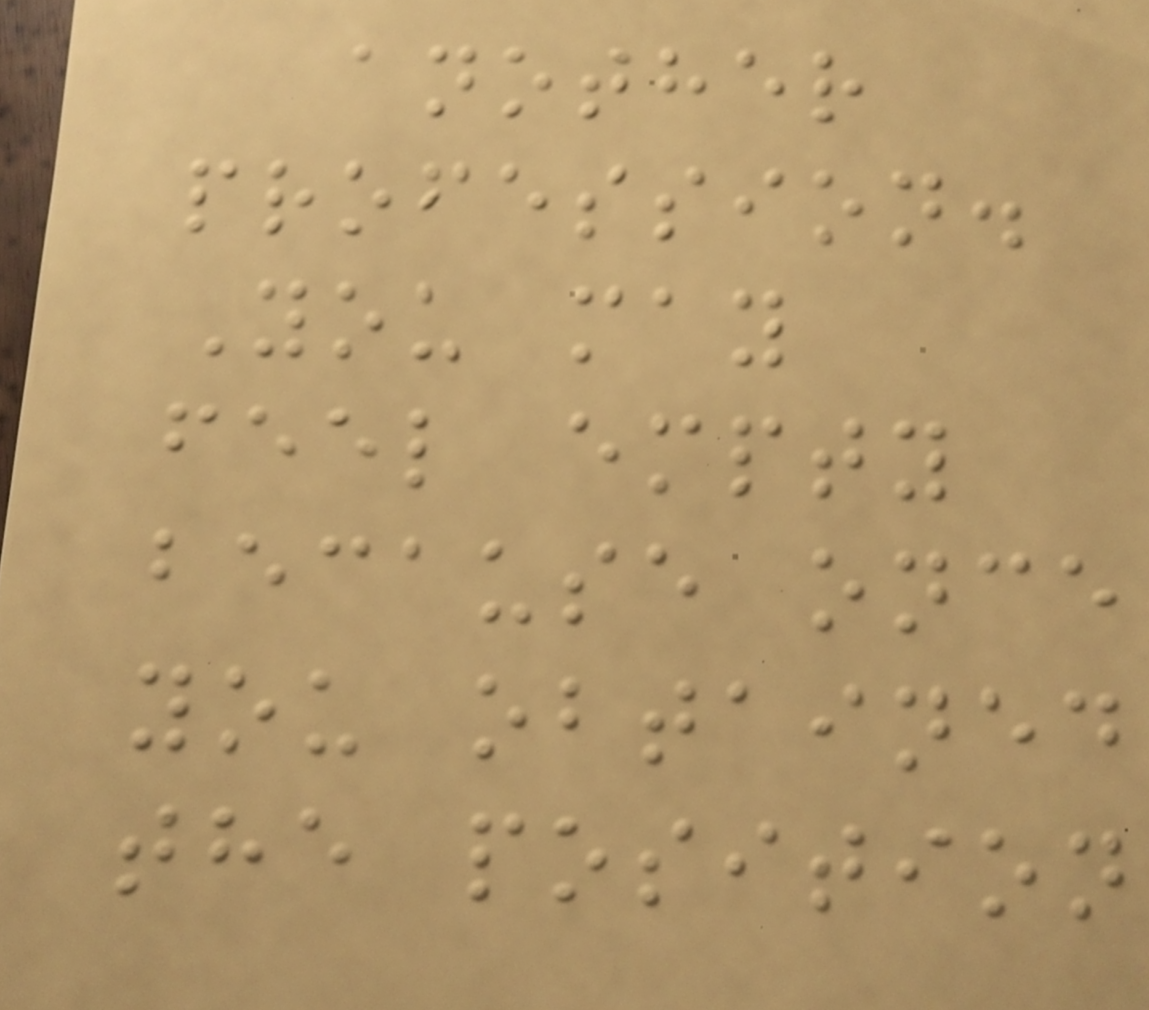another
profession.
You may
feel empty
because once
you obtained
the position
